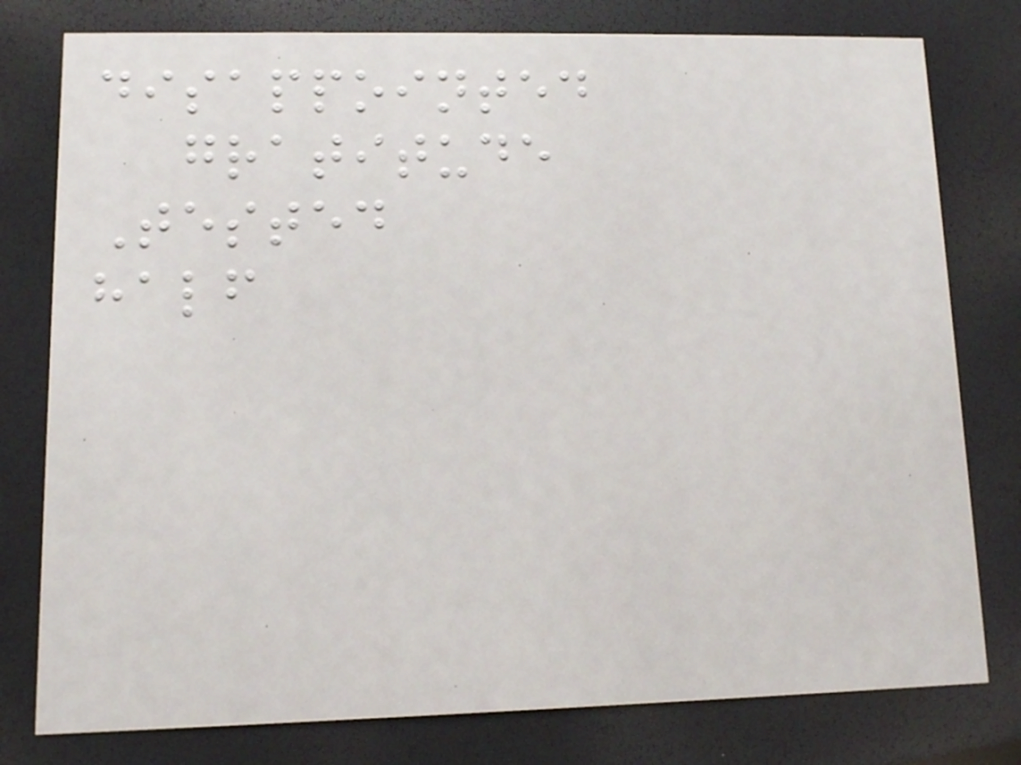disappointed
gratitude
Tested
half
